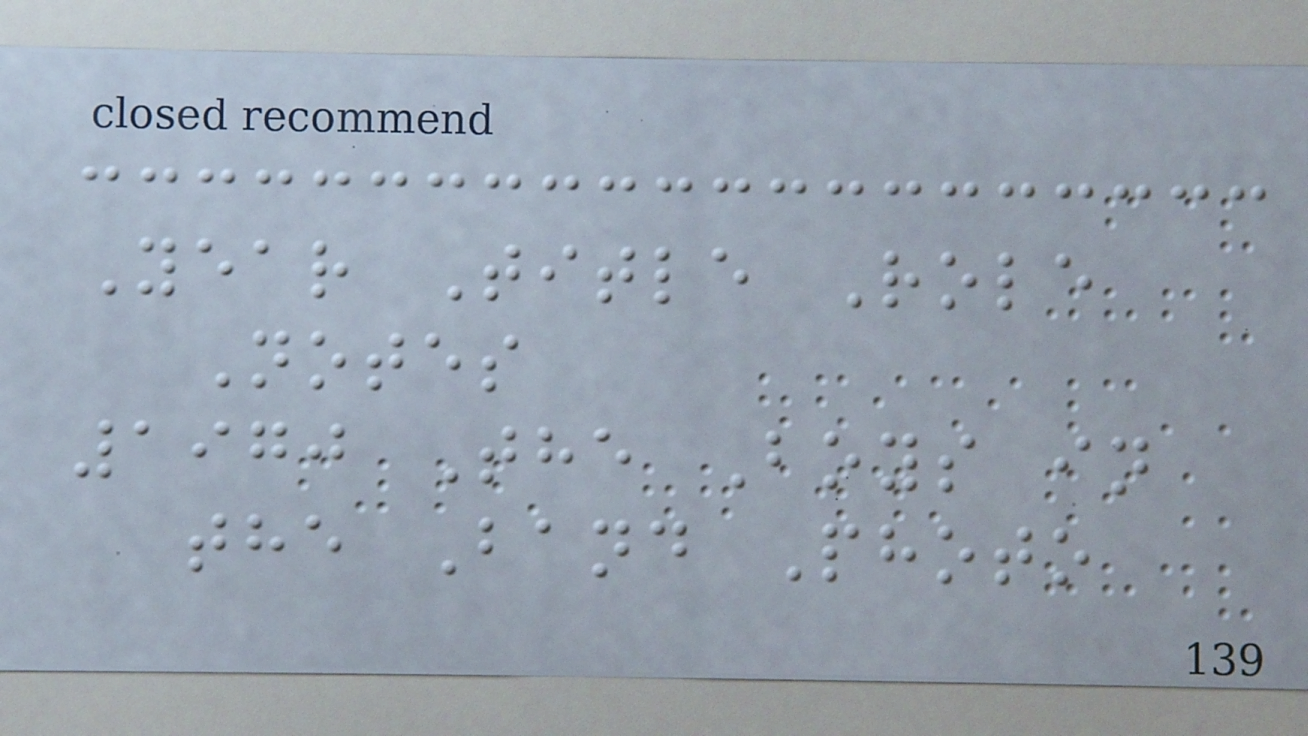Year Title Role
Notes
1970 The Boys in
the Band Photo
